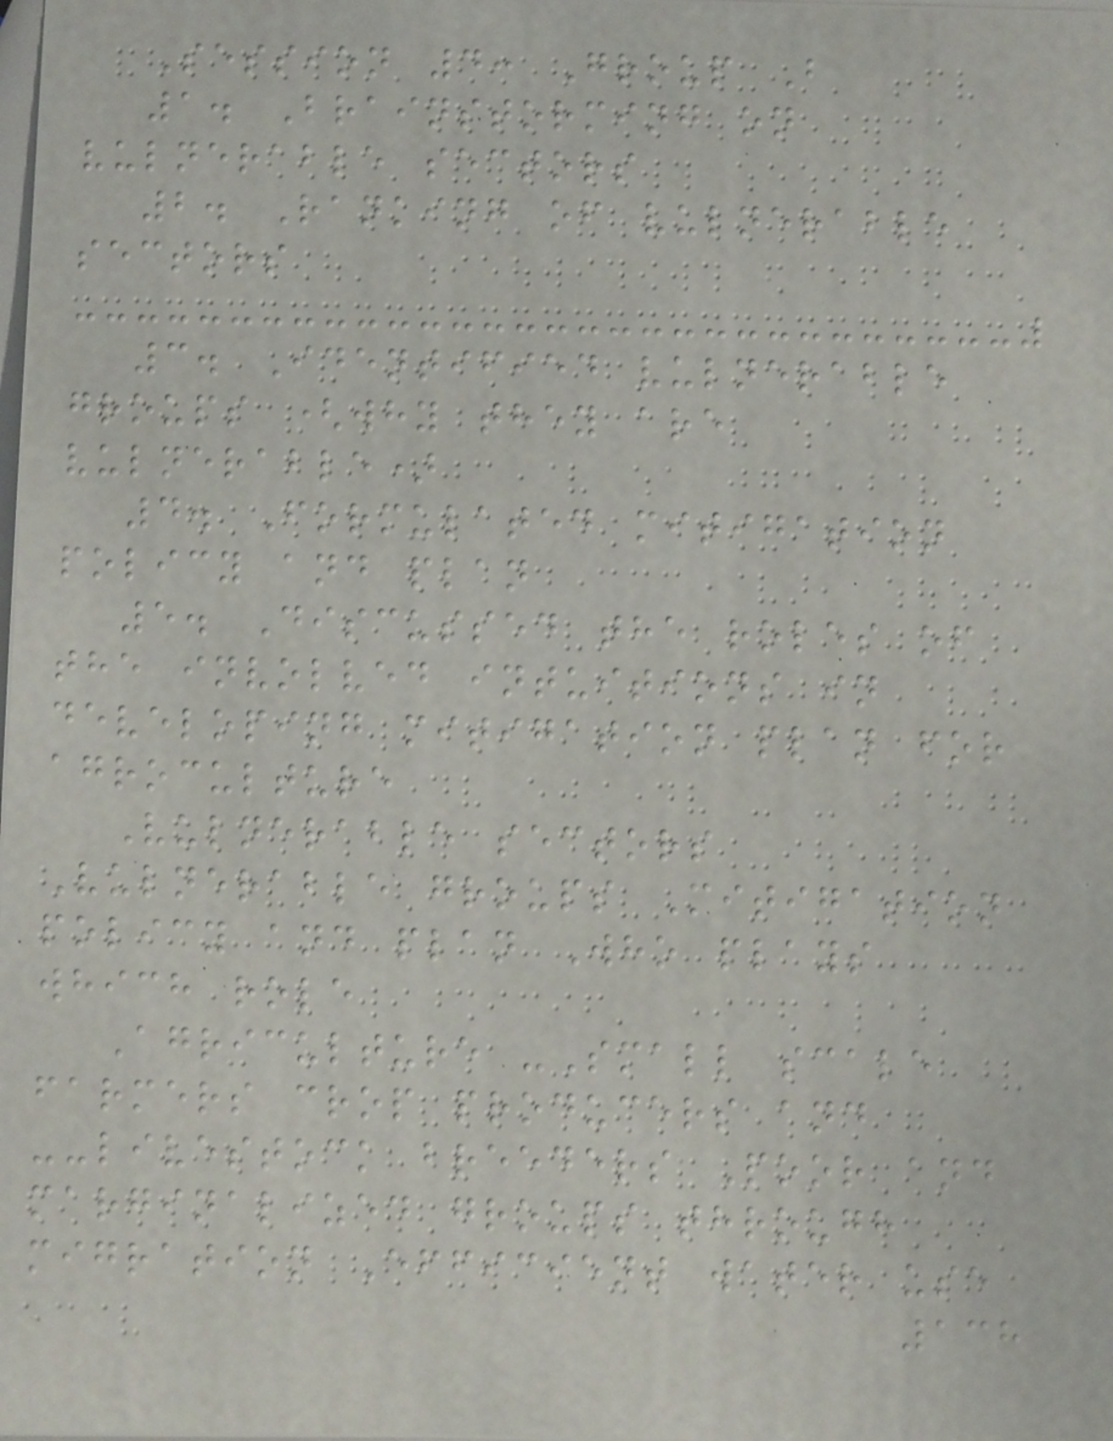Session 4: Group B
1. Brainstorming on
vulnerable sectors
2. Ranking of vulnerable
sectors
3. Identified vulnerable
groups (why they are
vulnerable)
4. Formulated mitigation
policy and plan
5. Discussed the roles of
the involved intuitions in
developing mitigation plan for
agroculture
Vulnerable sectors
Vulnerable groups Mitigation
policy and plan Who plays
which role
Agriculture -Small scale
farmers crop producers and
--livestock breeders Poor and
marginalized groups through
migration Efficient water use
138
